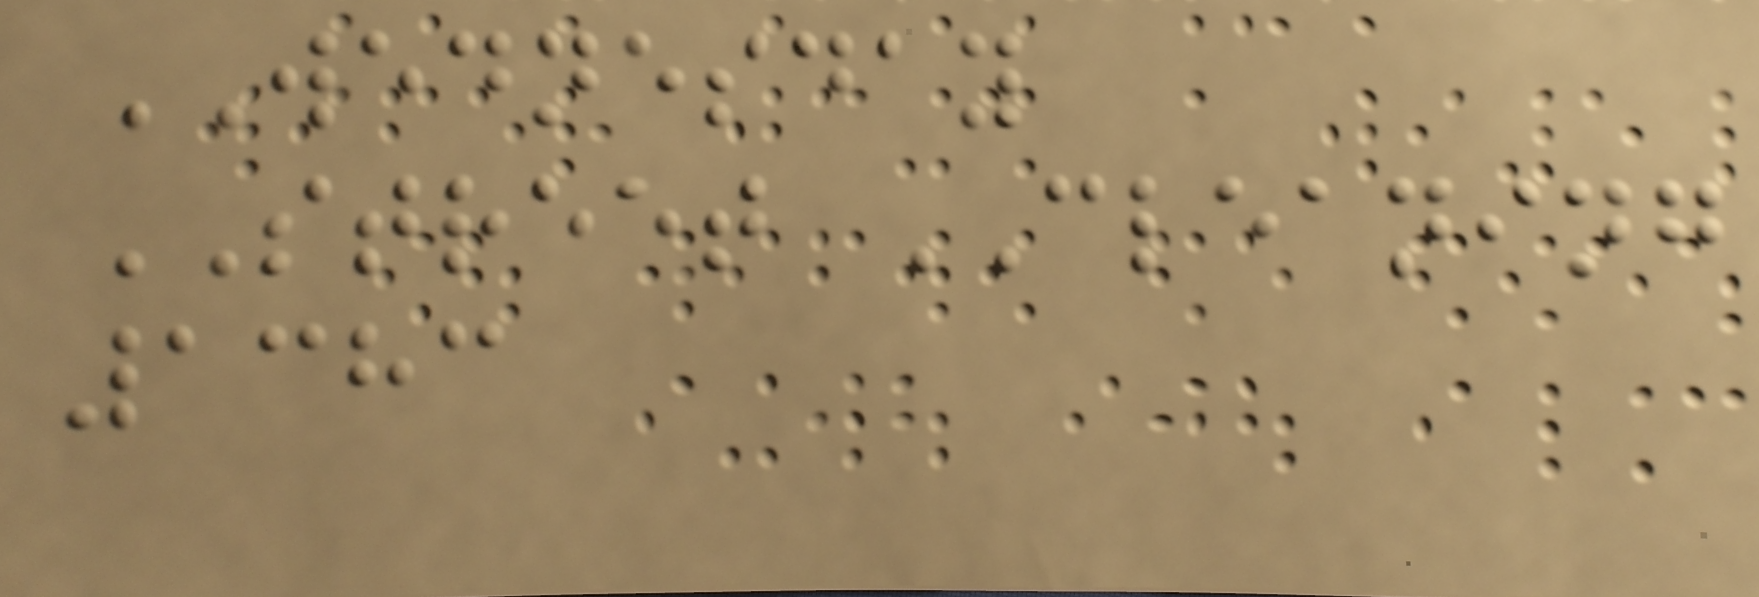WEDNESDAY
STREET CLEANING
1383
